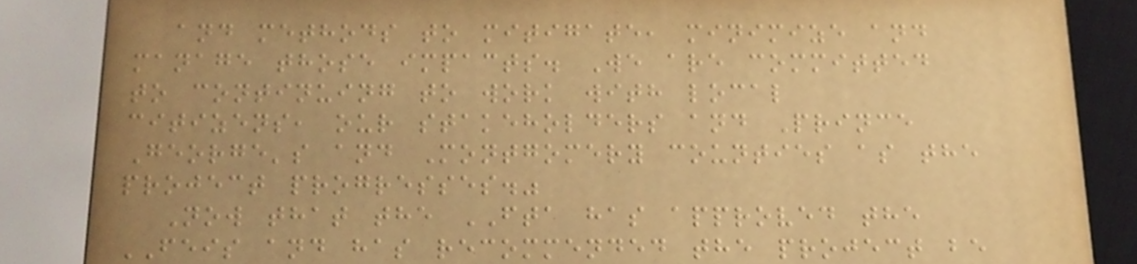and methods to mitigate, minimize and
manage those impacts. We are committed
to continuing to work with local
citizens, our stakeholders and Prince
George's and Montgomery counties as the
project progresses."
Now that the FTA has approved the
FEIS and has recommended the project be
